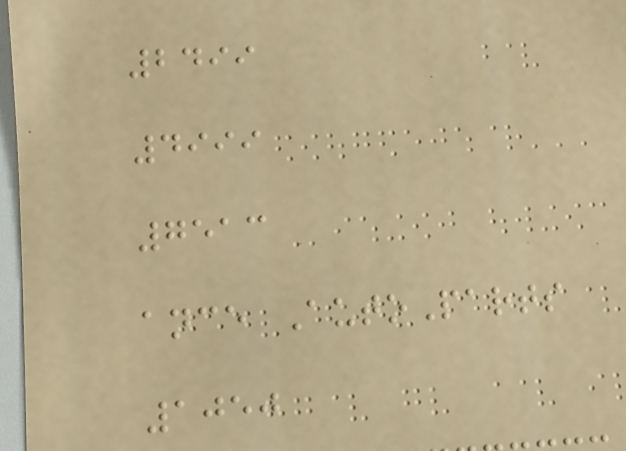2499
4999
7513
ance AutoParts
1050
